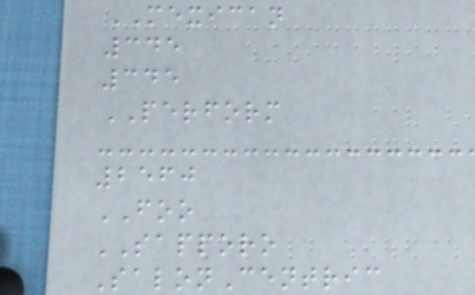MEXICAN
345
345
PERFORM
2560
FOO
SAPPORO
SalonCentric
